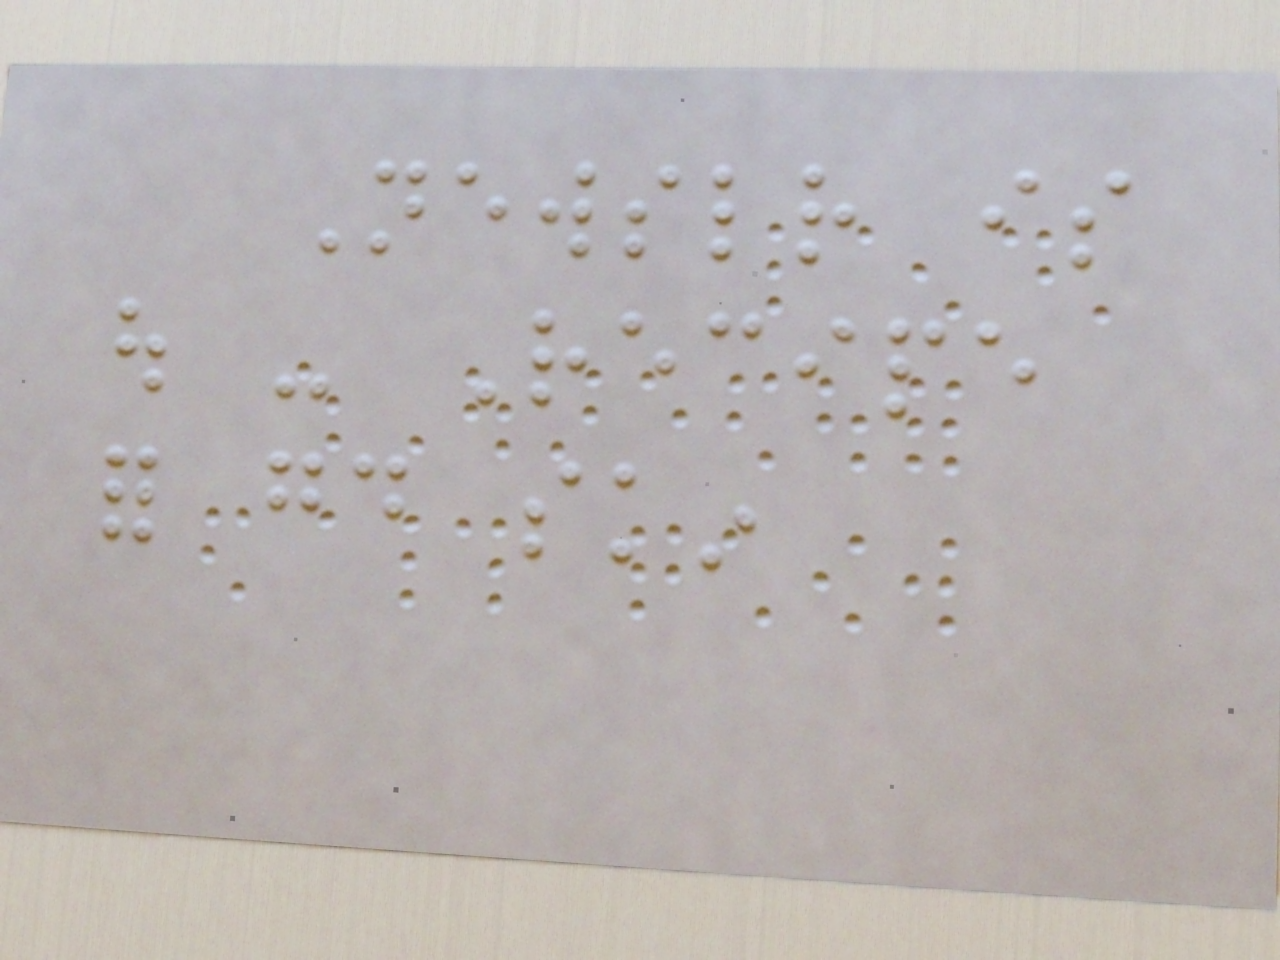Newsletter is
out - Recipe
for good skin
